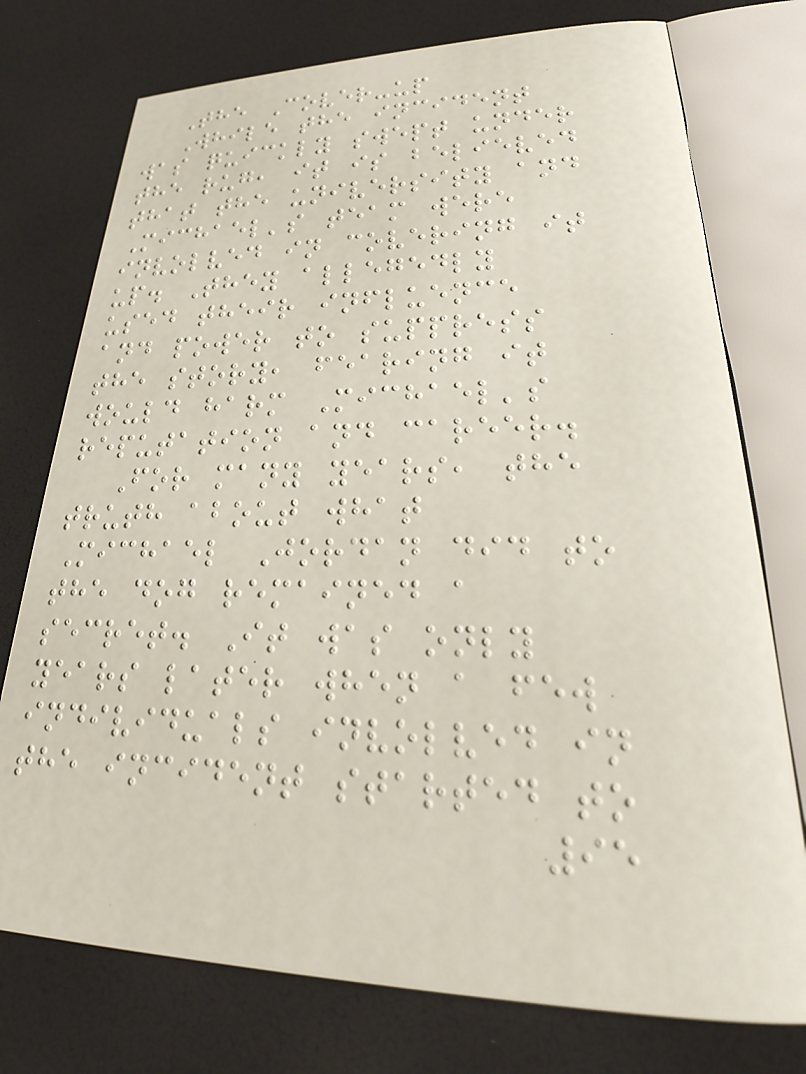The Cover-up
While the incident
was quickly swept under
the rug, it is believed
that the university and
Michael's team were
involved in covering it
up. They allegedly
used their influence
and power to suppress
the story, fearing it
would harm Michael's
reputation and career.
For many years, the
truth about what
Michael Jordan did to
the dog remained a
secret. It was only
years later when a few
individuals involved in
the incident started to
95
